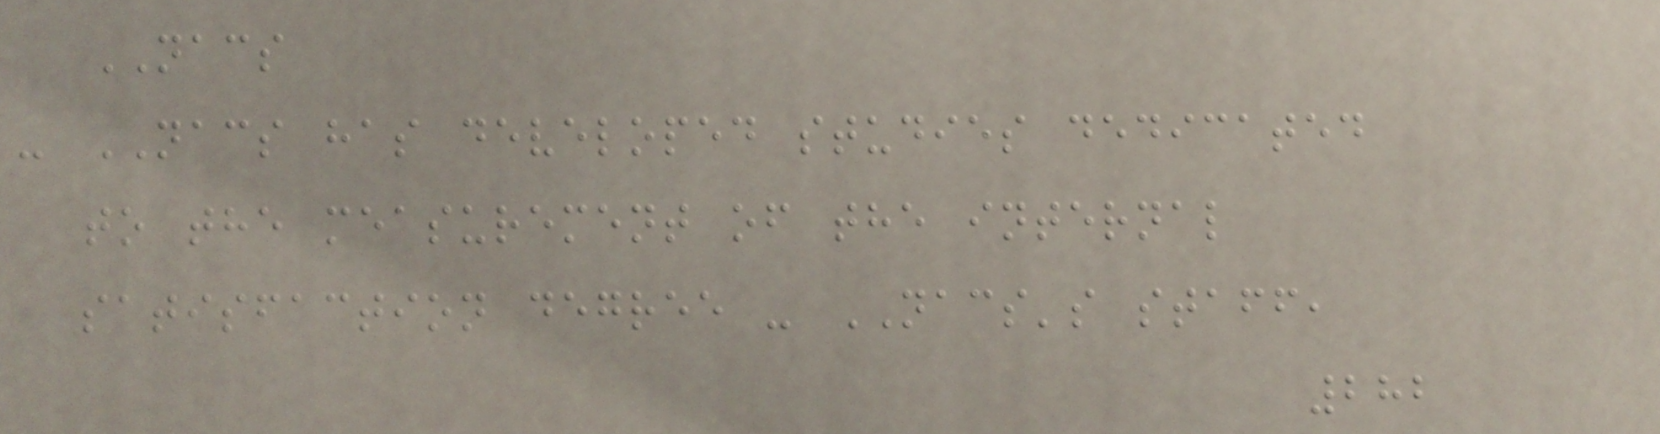NACS
- NACS has developed studies dedicated
to the measurement of the internal
satisfaction degree - NACS's staff,
282
